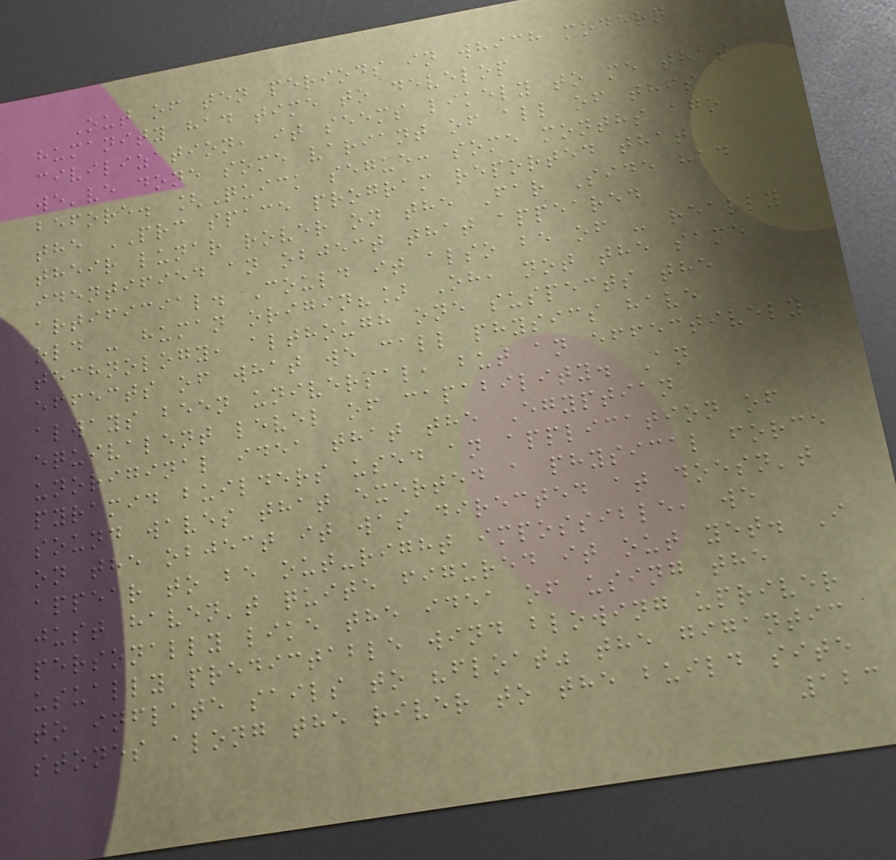Out of ten periods in which modern
humanity had time to develop
civilization, it seems likely to me that
we've done some variant of all of this
before. [Quick segue: some months ago
the PRC space program reported that
their lunar rover on the Far Side had
identified an object that appeared
artificial. Could it also be of - really
old - human origin?] Oh, not the same
technology, although one suspects the
effects of what we call physics have
always been universal, but an effectively
equivalent level of capability. An
unoriginal idea that the Egyptian
pyramid builders used an application of
sound waves that exerted a physical force
on the object it was directed at doesn't
appear to be out-right impossible, we
just haven't quite figured it out yet. I
personally like the idea of using the
usually predictable wind blowing upriver
to inflate sails to "float" the gigantic
stones along the river to the build site
123
